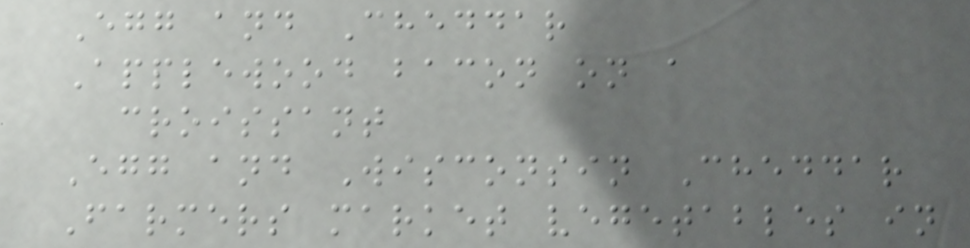Egg and Cheddar
Applewood bacon on a
croissant
Egg and Wisconsin Cheddar
Farmers market vegetables in
